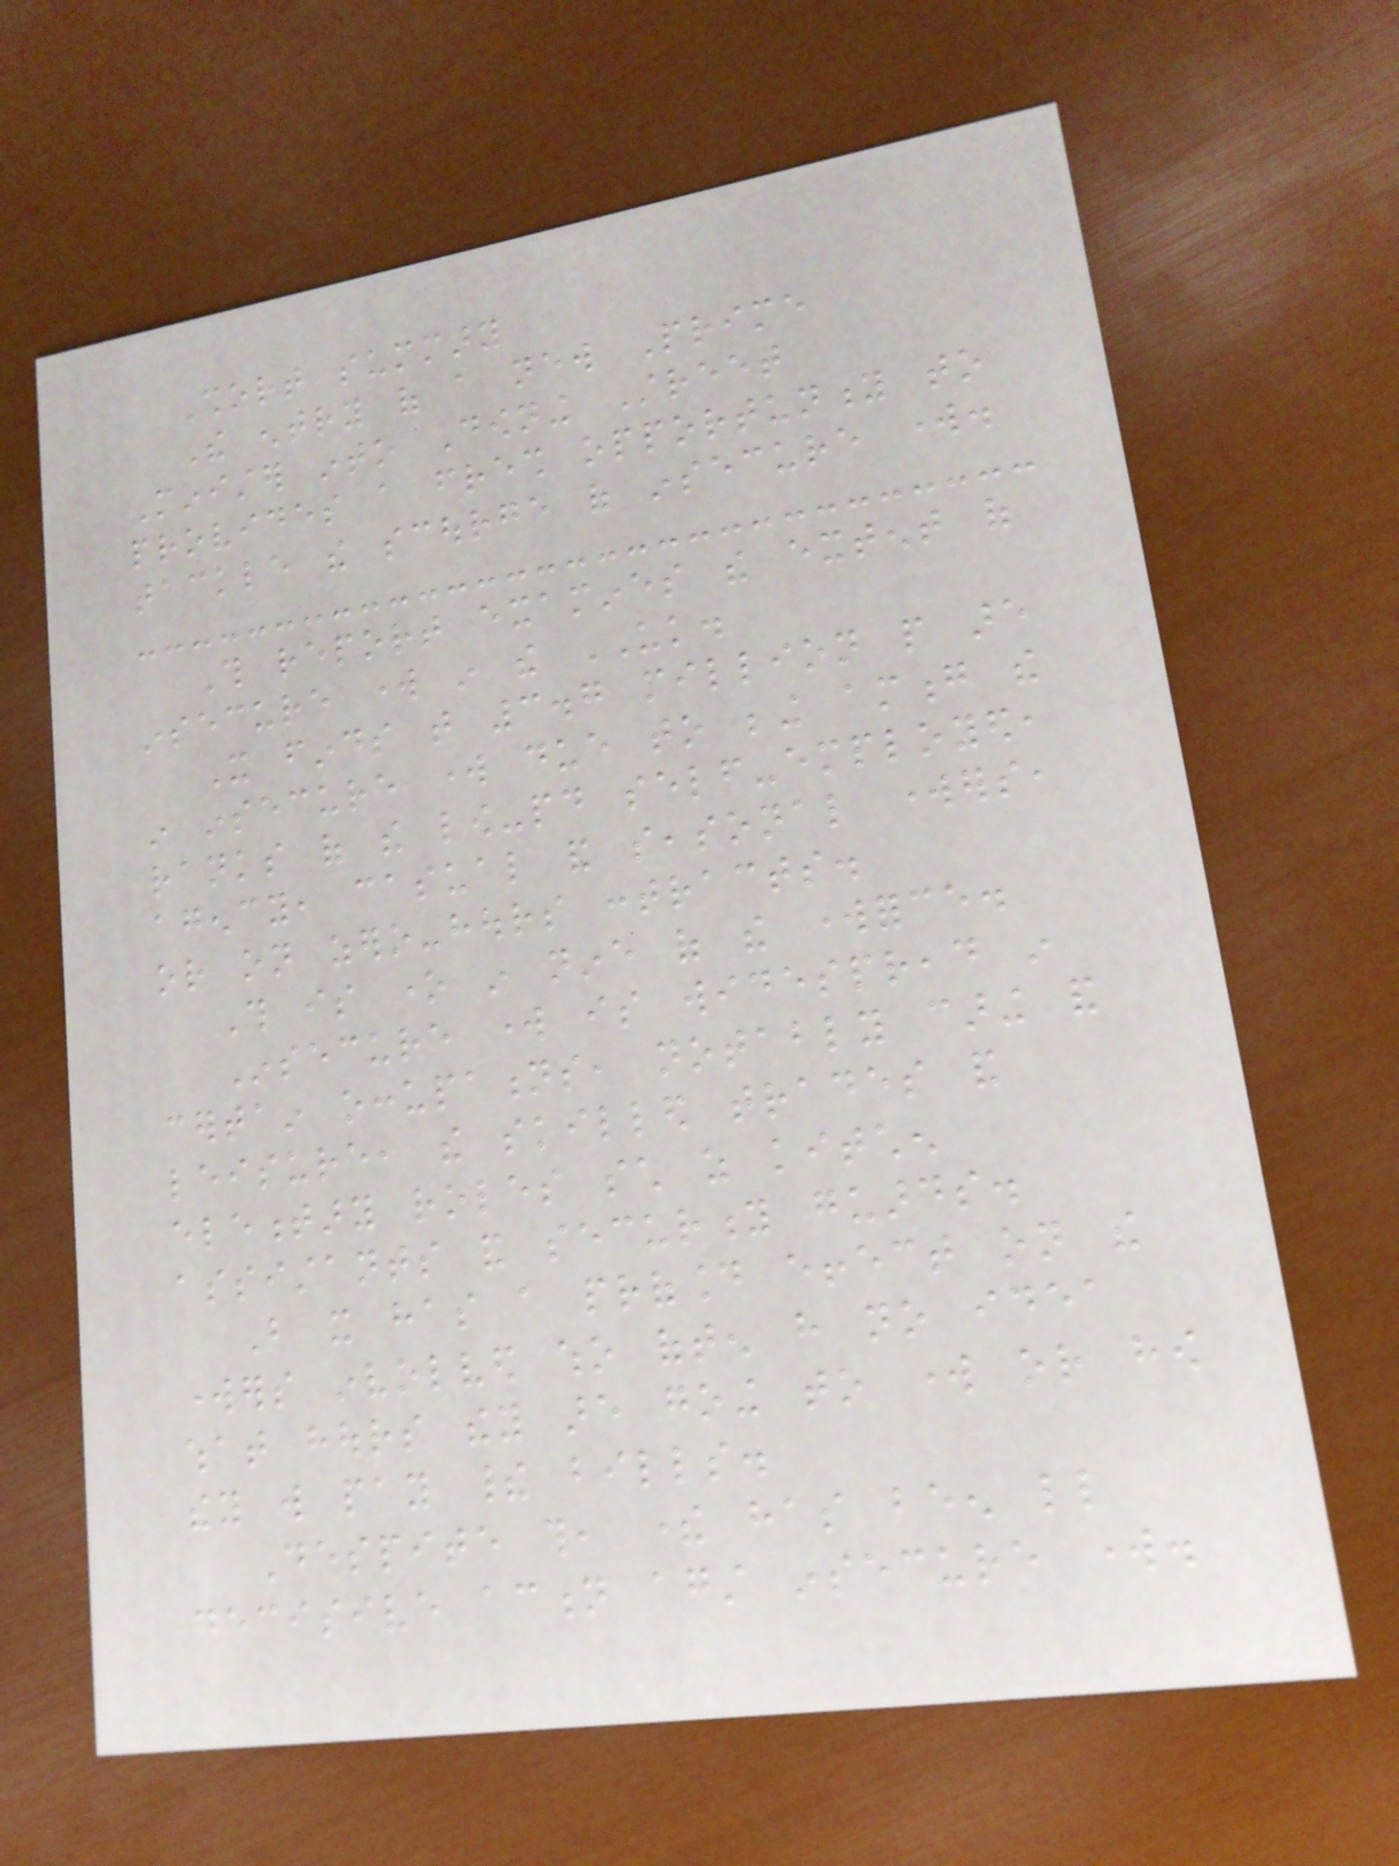Short summary
The entry of a new Prime
Minister into Downing Street
provides a fresh opportunity to
tackle the scourge of insecure work.
This report examines the extent of
insecure work in the UK.
It finds that 3.7 million people are
in insecure work due to being among the
ranks of the low-paid self-employed,
agency, casual and seasonal workers,
or on zero-hours contracts.
This is one in nine of the workforce.
Insecure work is widespread in
certain occupations, notably caring and
leisure, the skilled trades and
elementary roles such as kitchen
assistants and security guards.
But it has a profound effect on the
workers involved who often have no idea
what hours they are going to work or how
they will pay their bills.
Despite this, there has been little
decisive action against insecure work.
